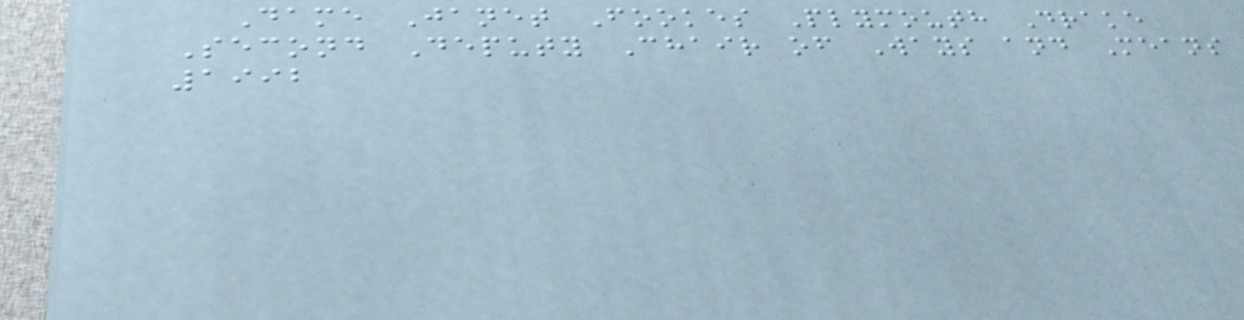Dame Janet Fookes Plymouth Drake
Second Deputy Chair of Ways and Means
1992
